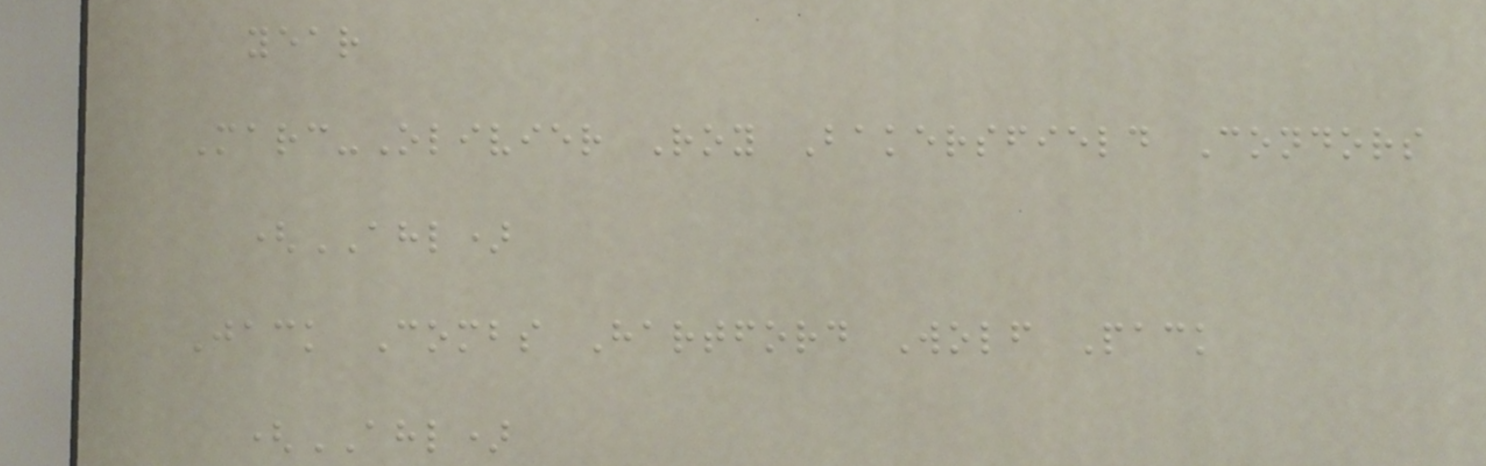year
Marc-Olivier Roy Bakersfield Condors
(AHL)
Jack Combs Hartford Wolf Pack
(AHL)
